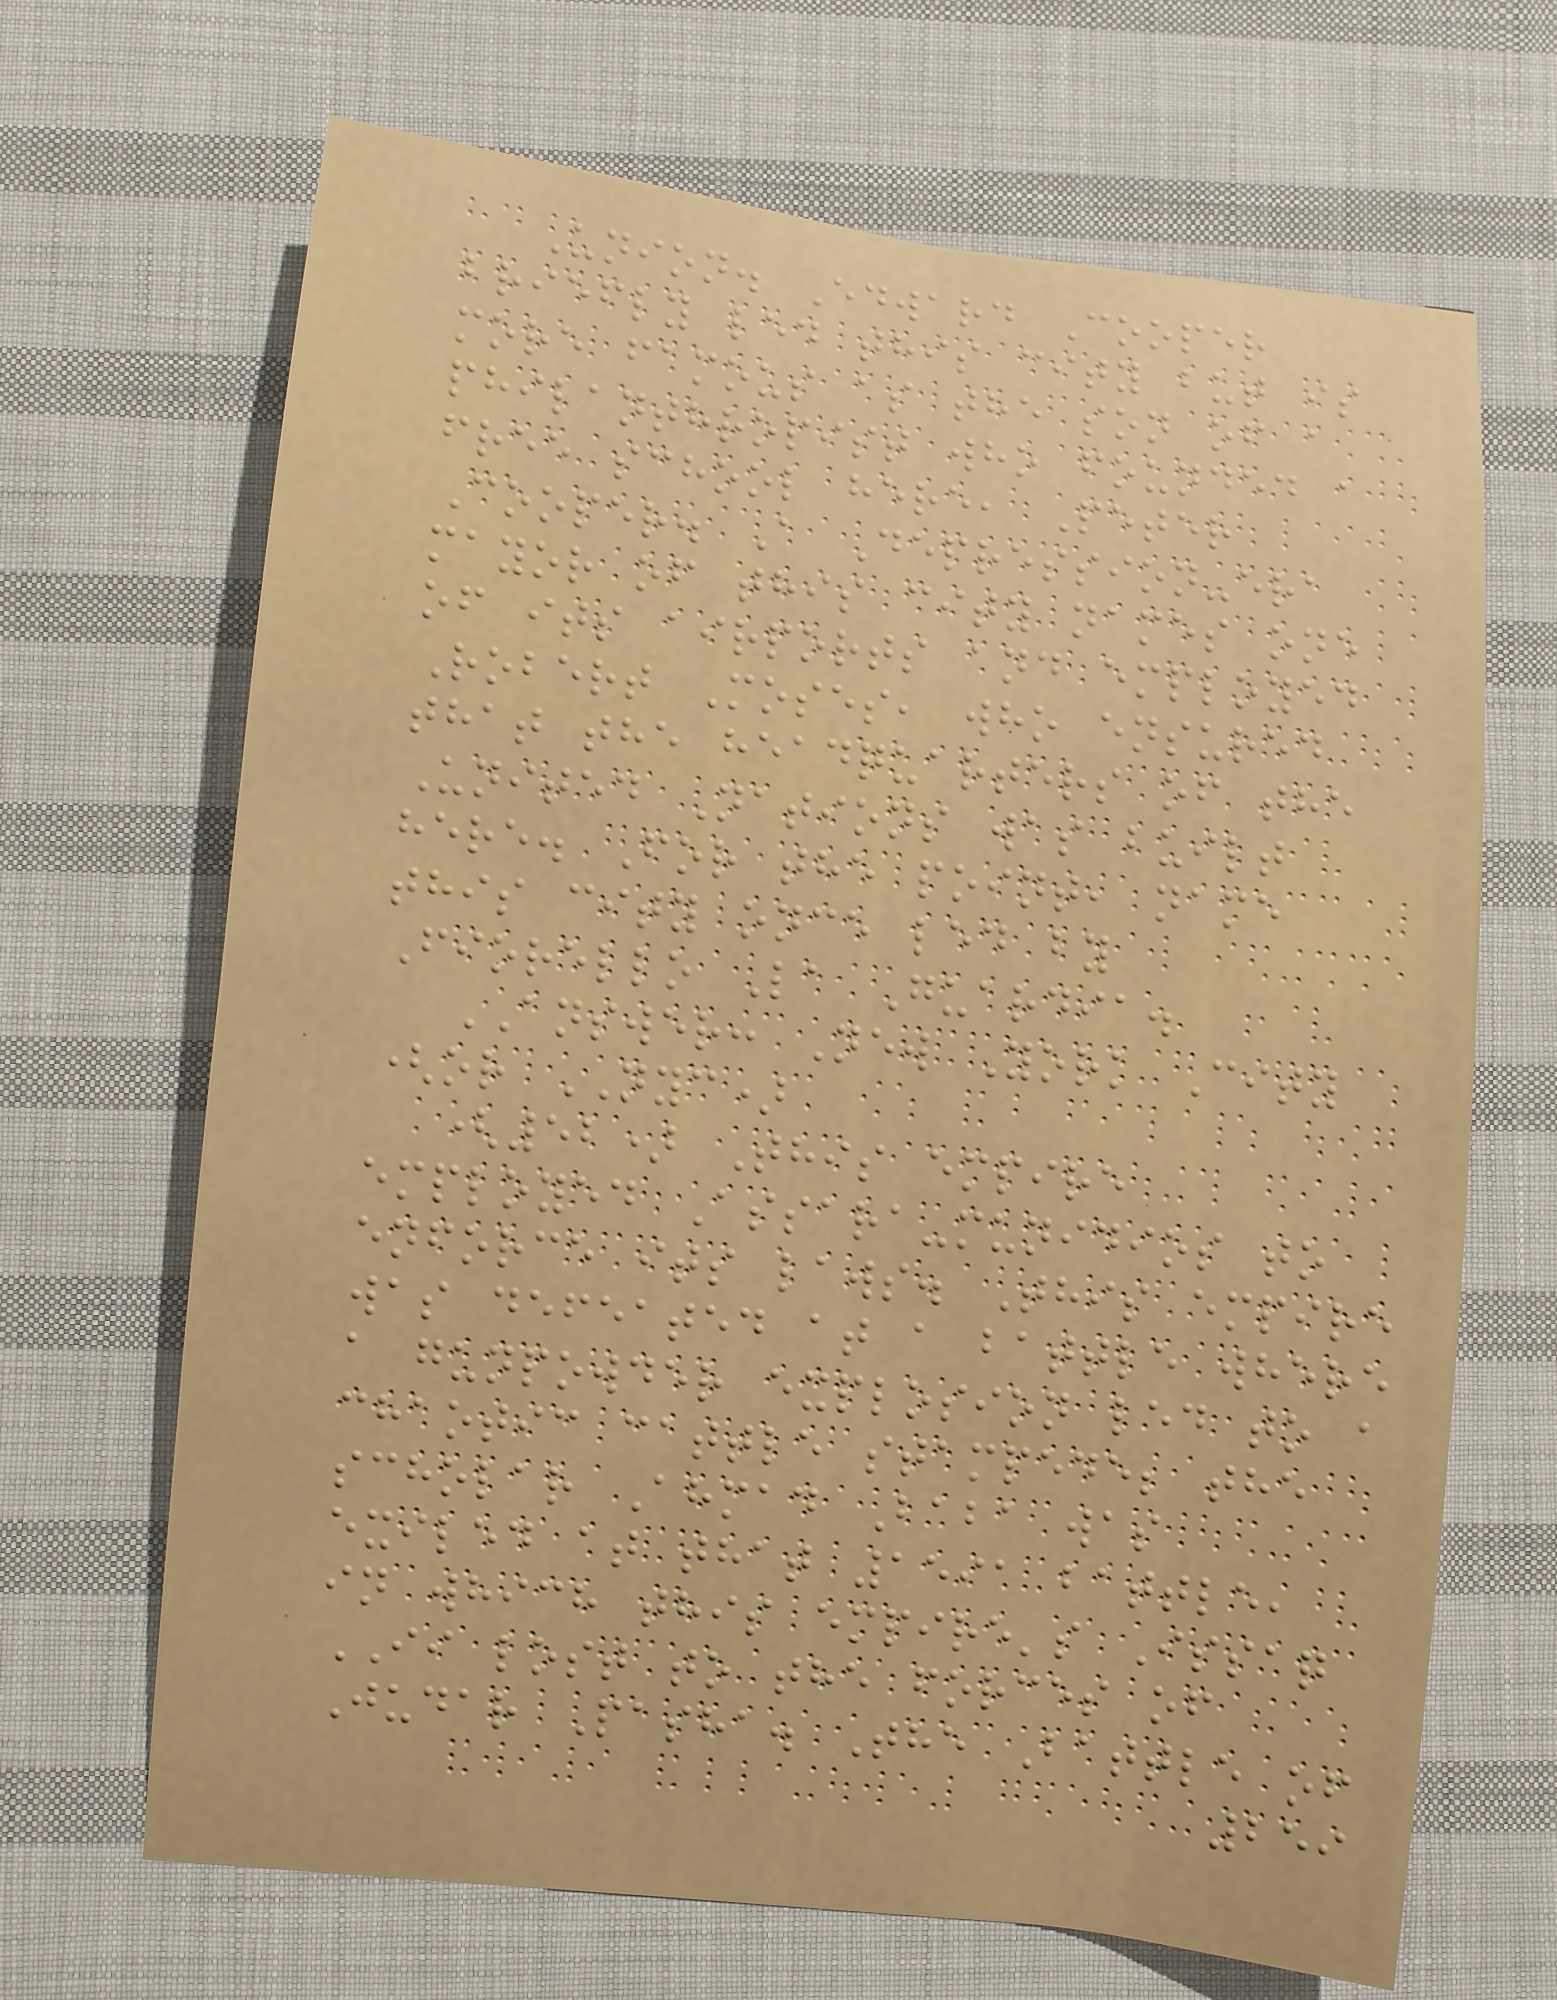Union. Edward Cooper
briefly led this city but is
more famous as the son of a
philanthropist who founded a
free school here, Peter
Cooper. A Depression-era
mayor of this city names one
of its airports and employed
Robert Moses, who ensured
that the headquarters of the
United Nations was built
here. For the point, name
this city once led by
Fiorello La Guardia.
ANSWER: New York City
(or NYC)
(52) This empire
employed Assara-munidios to
enforce its laws. This empire
was defeated at a battle where
a gunpowder explosion led to a
chaotic cattle stampede; the
scholar Ahmad Baba was
exiled at that 1591 battle,
in which this empire's Issaq
II lost to the forces of
Judar Pasha. The Battle of
259
